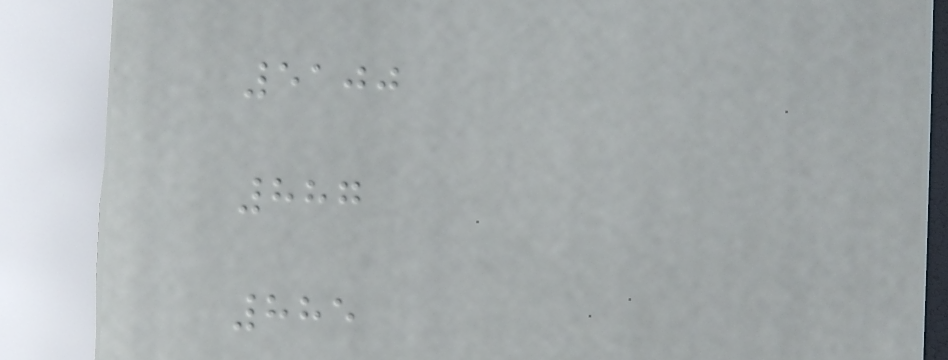5100
887
885
